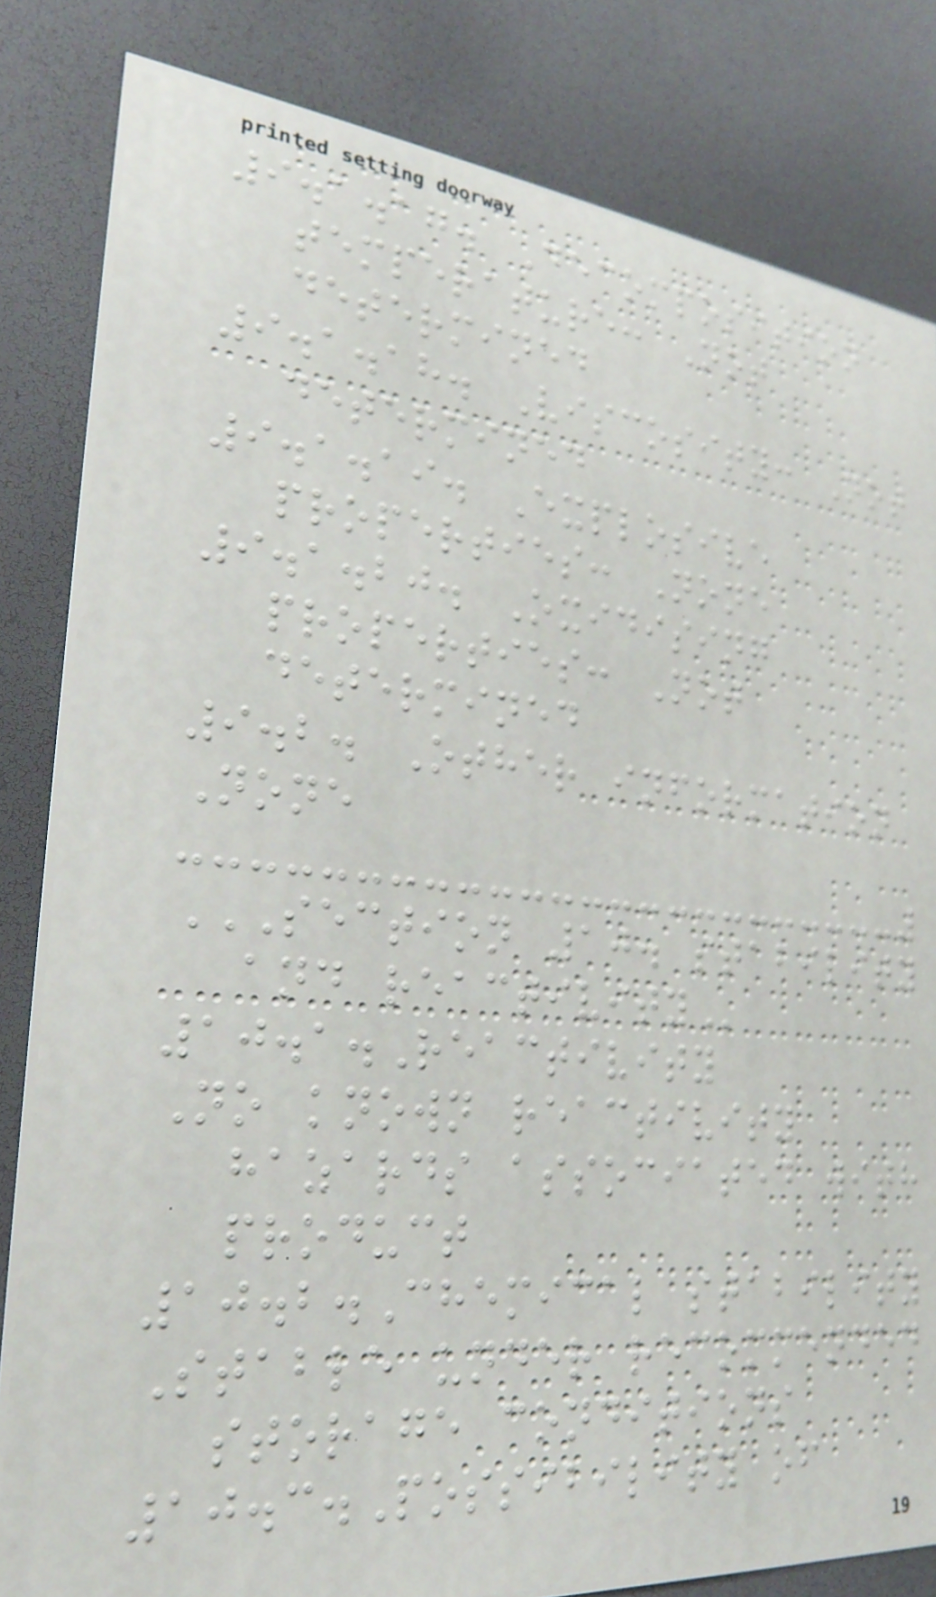9.1.17. Decomposition
temperature: Not
determined
9.1.18. Viscosity: Not
determined
9.1.19. Explosive
properties: None
9.1.20. Oxidising
properties: Not
determined
9.2. Other information
None
SECTION 10. STABILITY
AND REACTIVITY
10.1.Reactivity
No known reactivity
hazards associated with
product
10.2.Chemical stability
Stable under recommended
storage conditions
10.3.Possibility of
